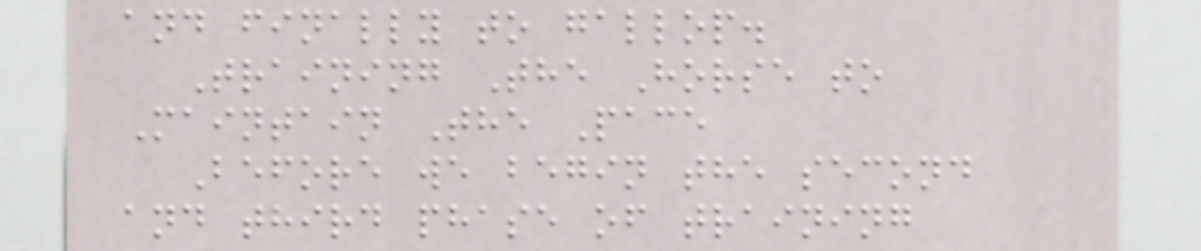and finally to gallop.
Training The Horse to
Maintain The Pace
Before we begin the second
and third phase of training
